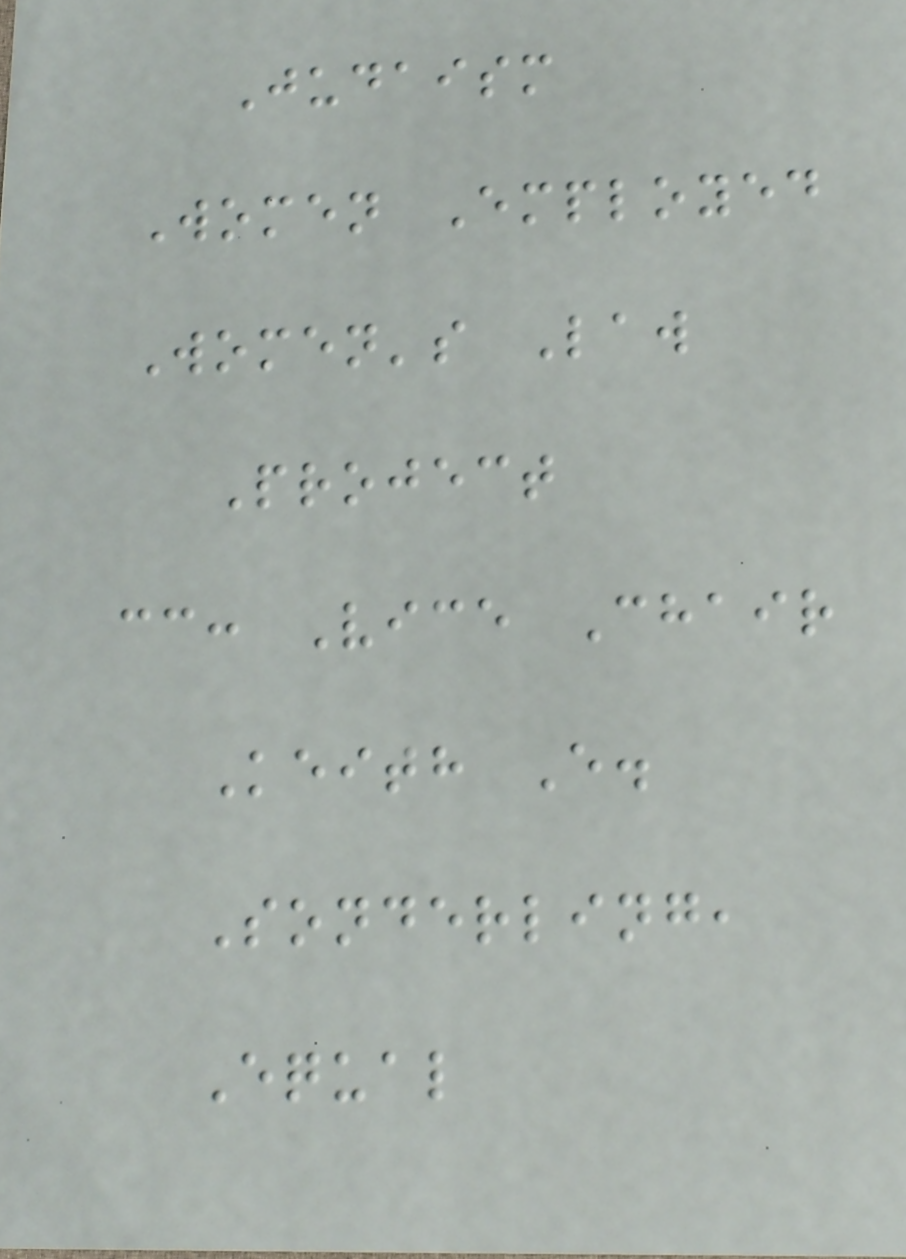Judaism
Women Employed
Women's Law
Project
cc: Vice Chair
Keith E.
Sonderling,
Equal
